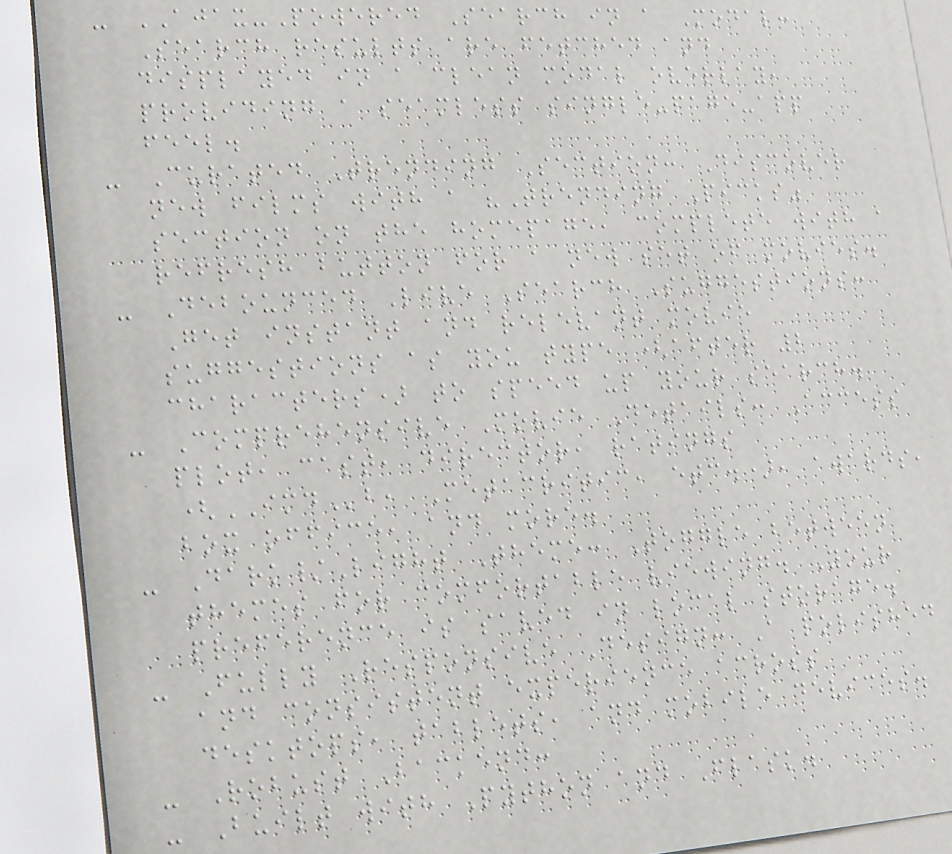- AJAX-Powered Search in a Modal:
Search results are fetched and
displayed in a clean modal overlay,
providing a seamless single-page-app
feel.
- Curated Trending Section: Discover
new films with a "Trending Picks"
section on the homepage, complete with a
refresh button for a new set of movies.
- Debounced Live Search Suggestions:
Get instant and relevant movie
suggestions as you type (after 2
characters) to speed up your search.
- Comprehensive Movie Details: Access
plot, cast, director, ratings
(IMDb, Metacritic, etc.), awards,
box office, and more.
- Dark/Light Theme: Toggle between
themes for comfortable viewing. Your
preference is saved in local storage.
- Fully Responsive Design: A polished
and consistent experience across
desktops, tablets, and mobile devices.
- Robust Backend:
- Built with Python and Flask.
